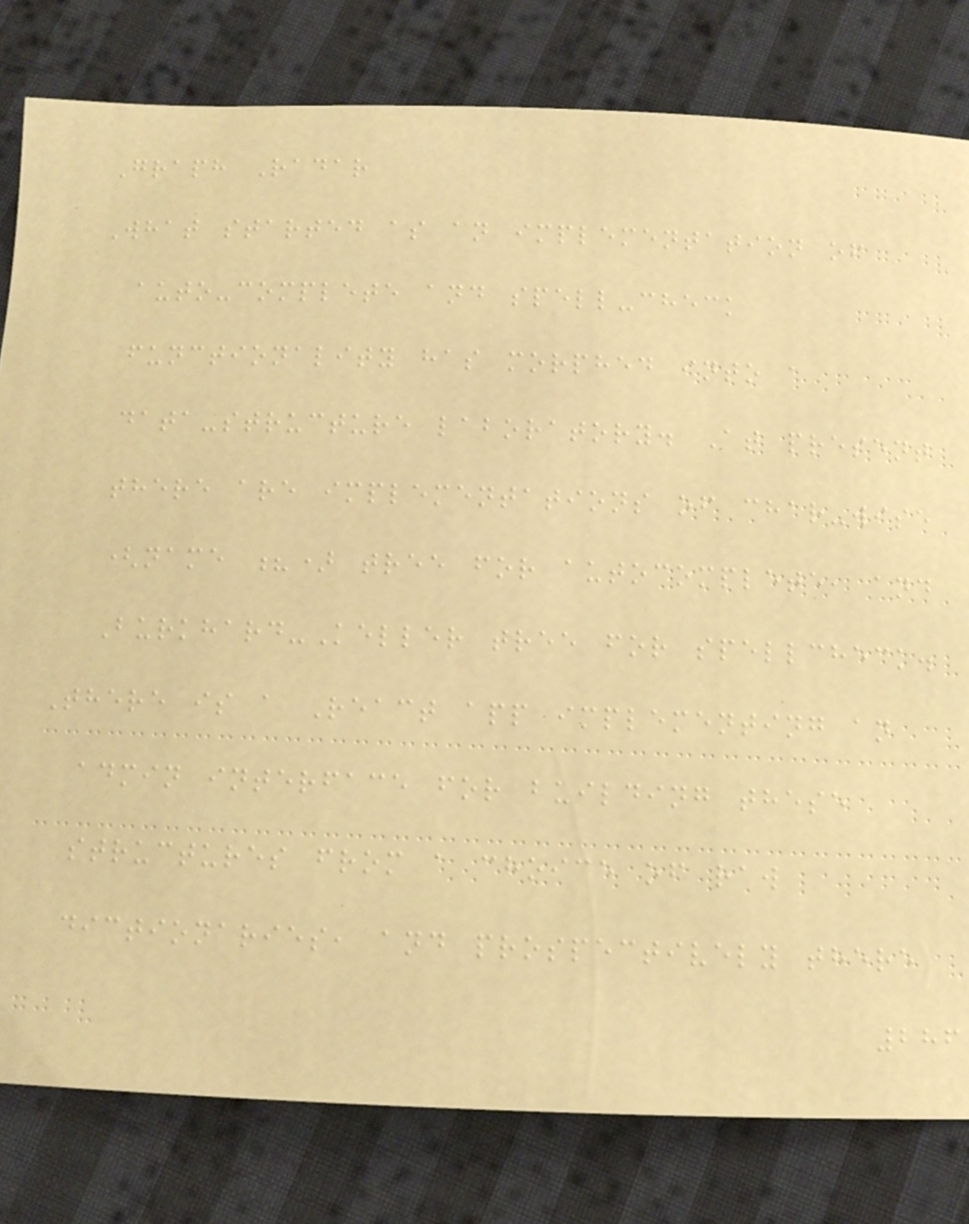Graph Radar
What started as an implementation of
auto-complete and spell-check
functionality has morphed into a
data-structure laboratory. At present
there are implementations of char-wise
(name ?) tree for autocomplete, and
Burkhard-Keller tree for spellcheck.
There is a React app implementing an
admin interface for building these
structures from a choice of raw
dictionaries, and prospectively there
286
